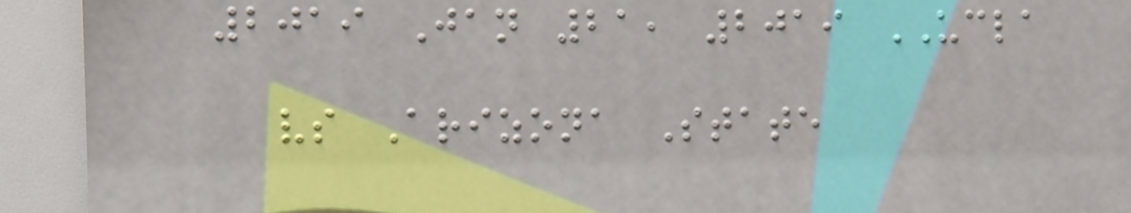2019 Jan 21, 2019 UCLA
vs Arizona State
